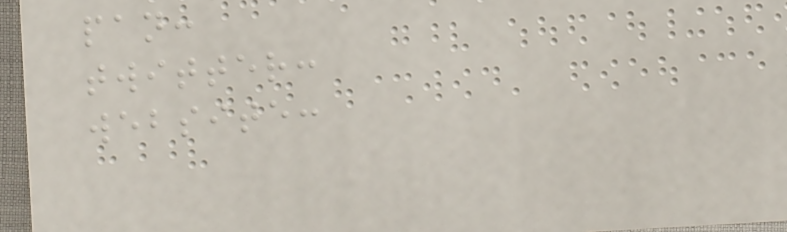pan:
twitter:
website:
